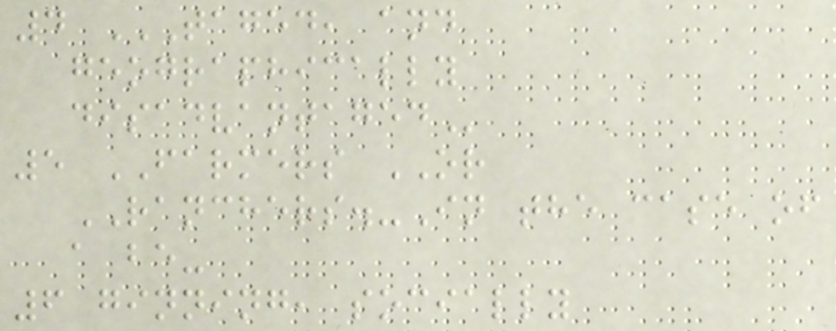4 TAGED, AND
GEOGRAPHICALLY
DISADVANTAGED
5 FARMERS OR
RANCHERS.-In the case of
a be-
6 ginning, socially
